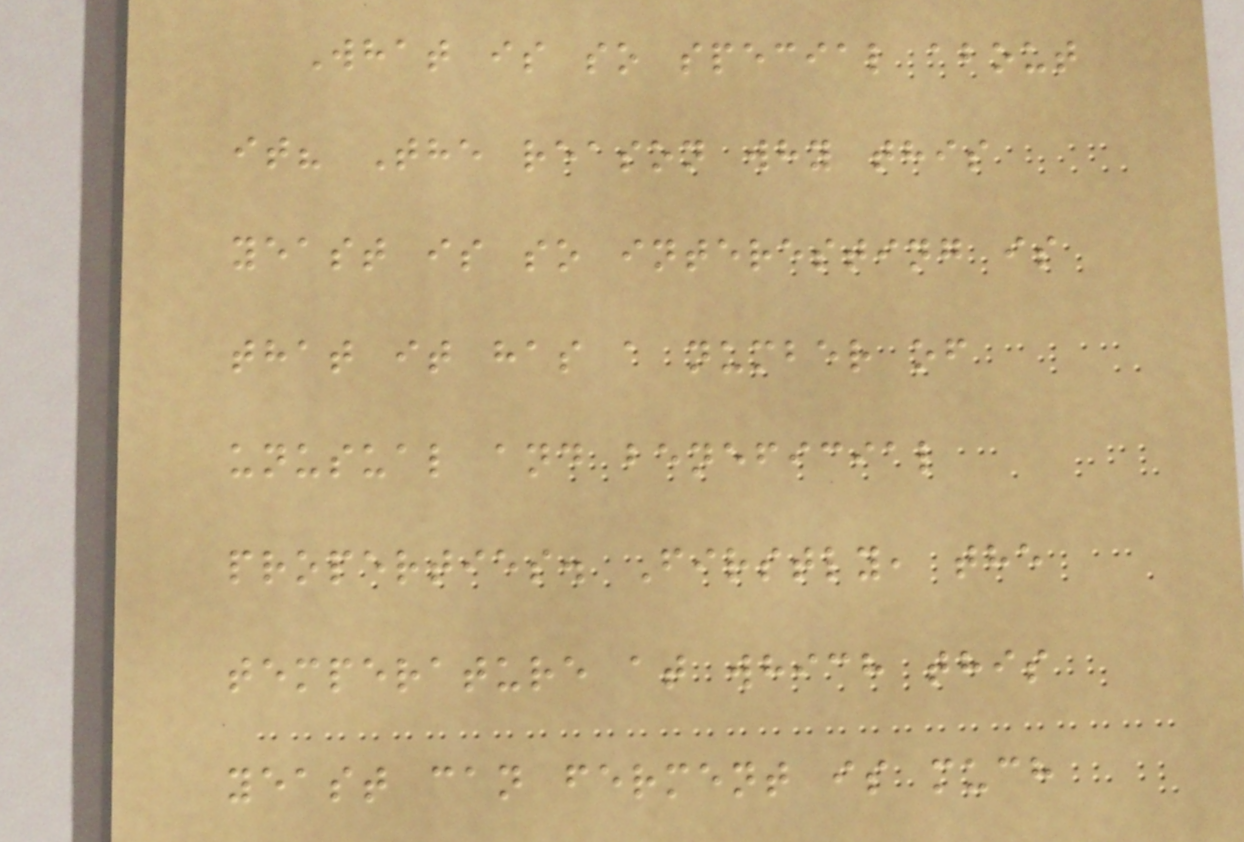What is so special about
it? The reason why this
yeast is so interesting is
that it has a number of
unusual and beneficial
properties. Firstly, the
temperature at which this
yeast can ferment is much
